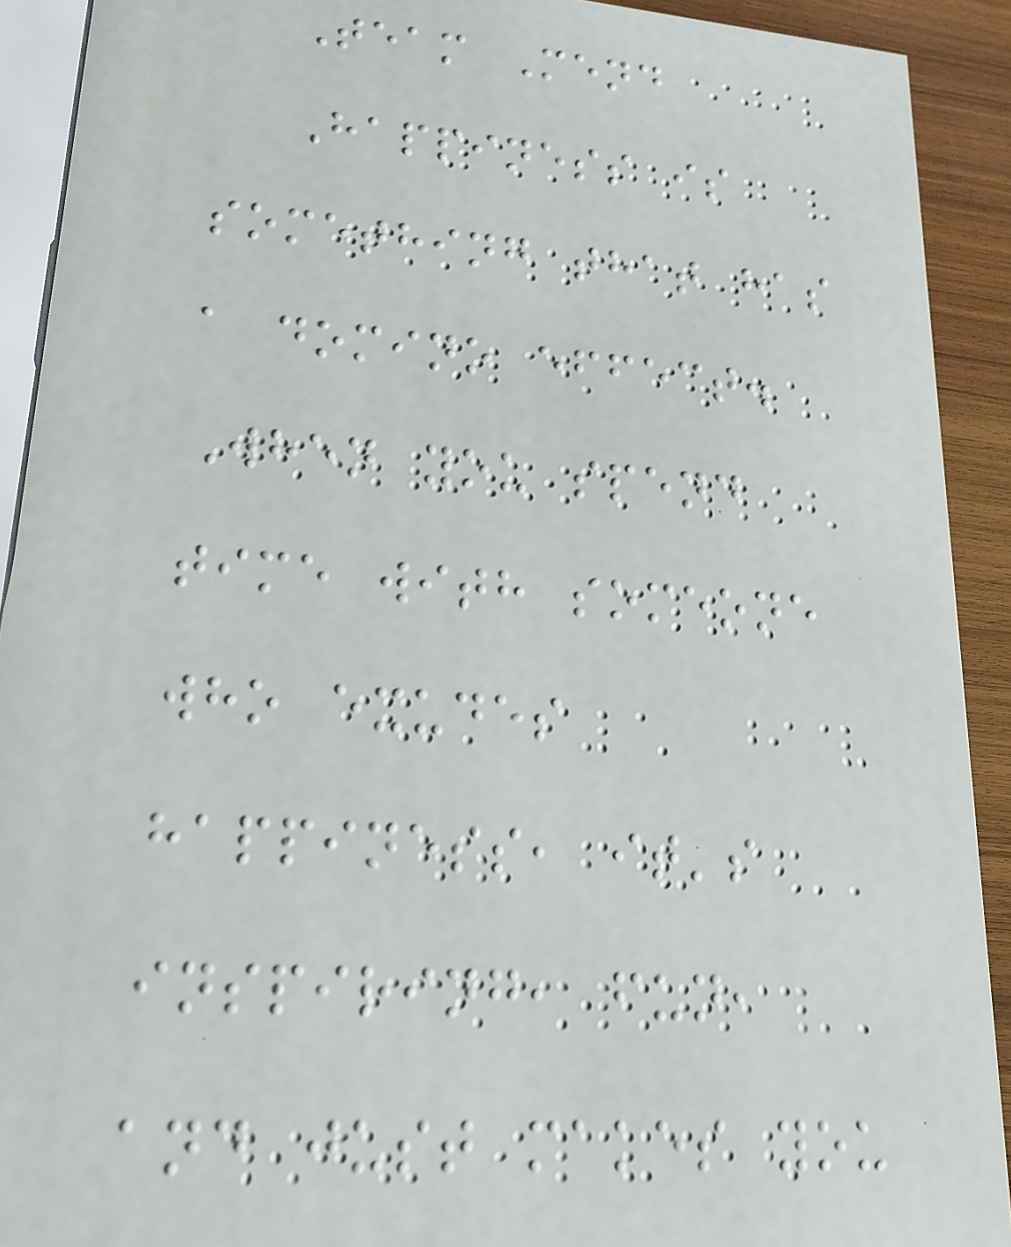Team Mend
Happiness is
something that has
a domino effect.
When you spend
time with someone
who exudes
happiness, it's
inspiring, fun,
and just makes you
